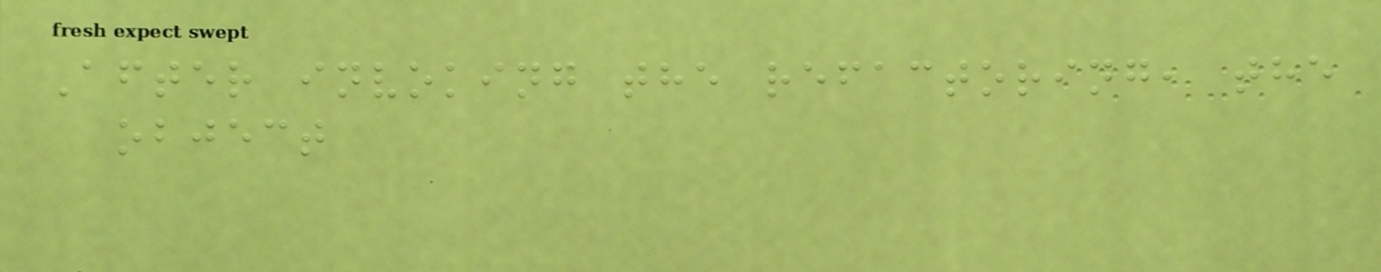After invoking the refactoring, the
object
